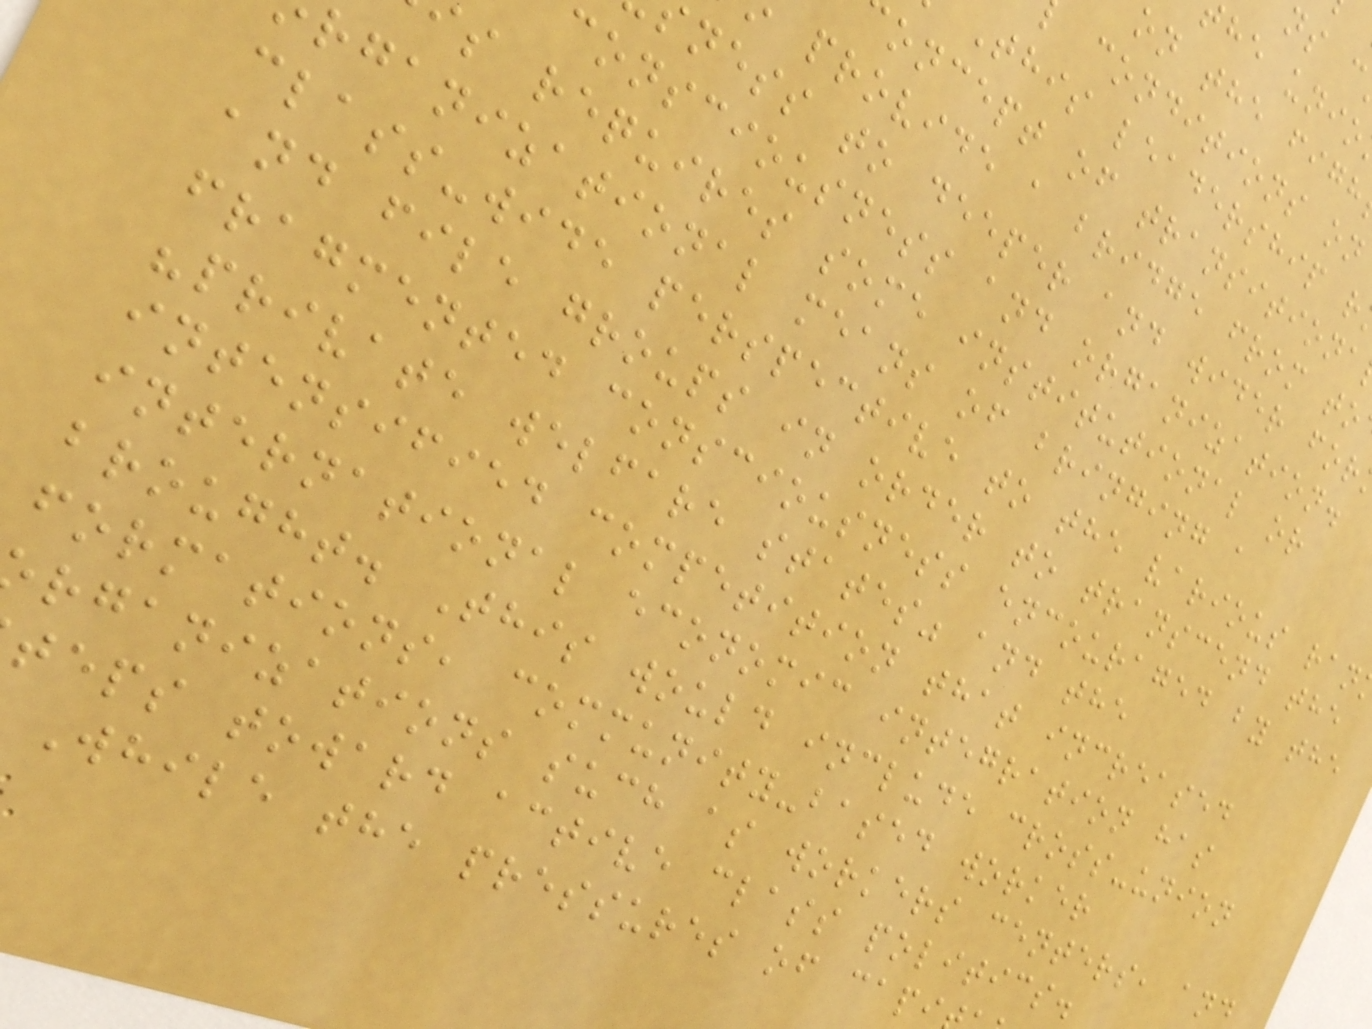on the figh
conditions on
This leadership r
oncept of transitiona
provide a bridge from to
ness to deeper and wider for
consciousness and organization.
s requires some institutional or
rganizational means of bringing a
class-wide perspective to the various ran
and file groups in order to transcend the
fragmented consciousness encouraged by the
"private welfare states" and the
intensified competition that increased
international economic integration has
brought. This would include cross-union
formations, community-based worker
rganizations such as workers centers, and
teps toward active class politics.
While the pressures of capi
